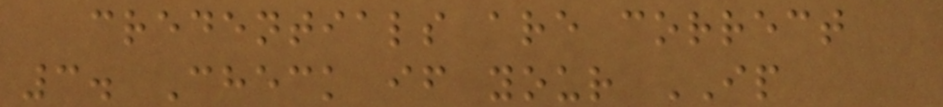credentials are correct
3. Check if your IP
